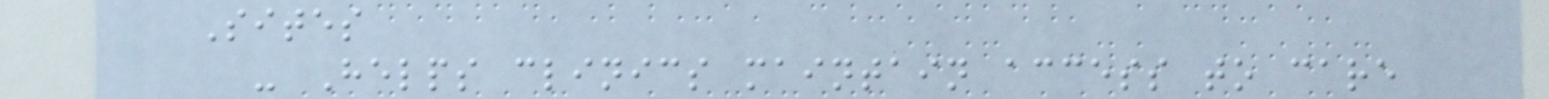Sites
- Helps clinics maintain access to care
